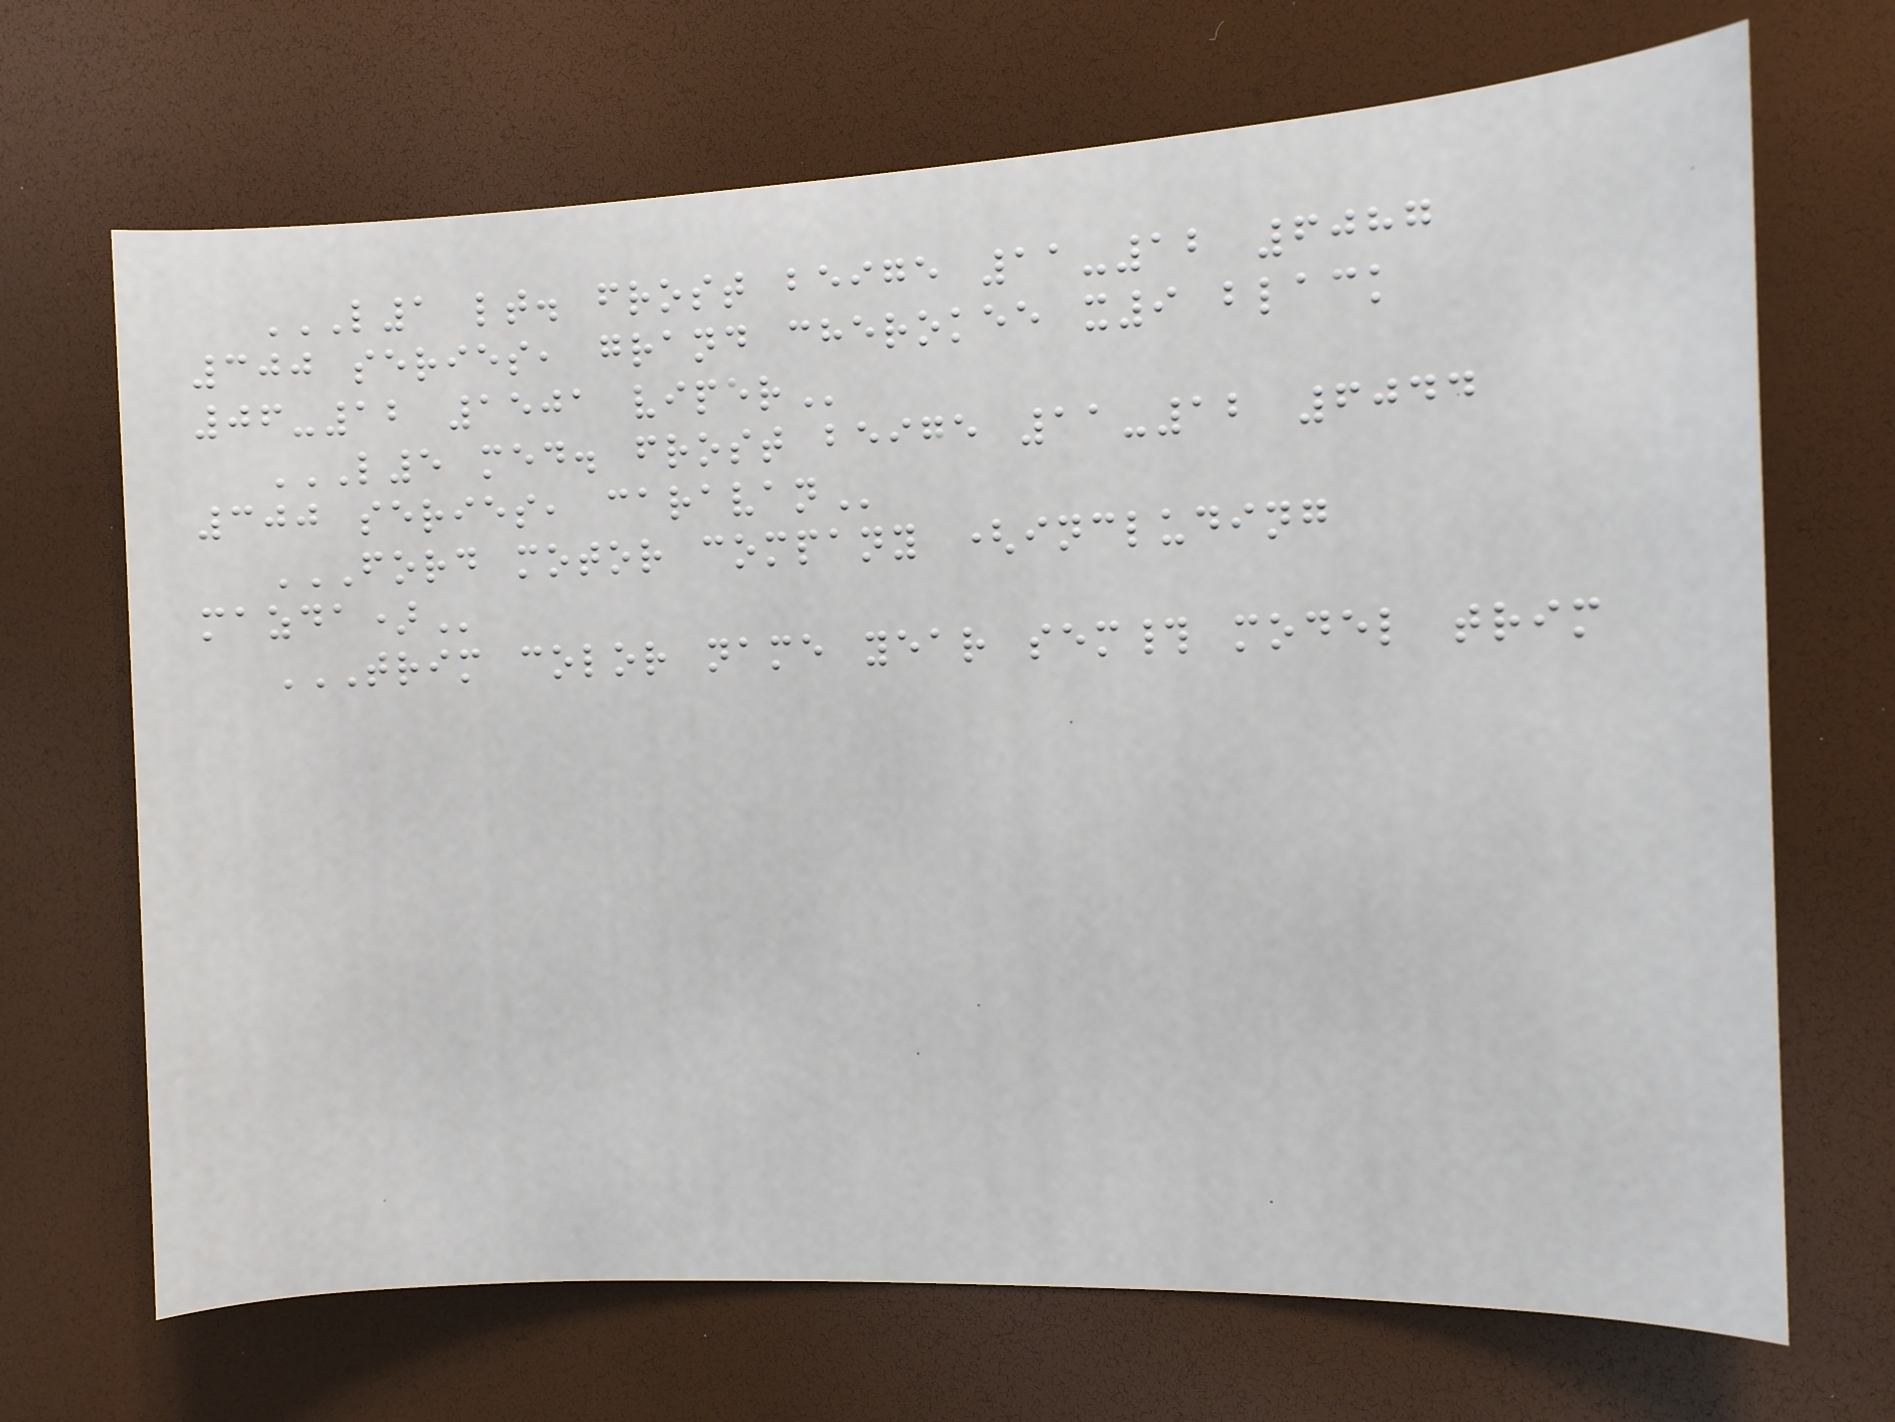L1 LT. FROST BEIGE 11-12 6087
300 SERIES, GRAND CHEROKEE X9 BLACK
06-12 1501 VIPER
L5 MED. FROST BEIGE 11-12 6044
300 SERIES, CARAVAN
FORD MOTOR COMPANY (INCLUDING
MAZDA)
TRIM COLOR NAME YEAR SEM# MODEL TRIM
